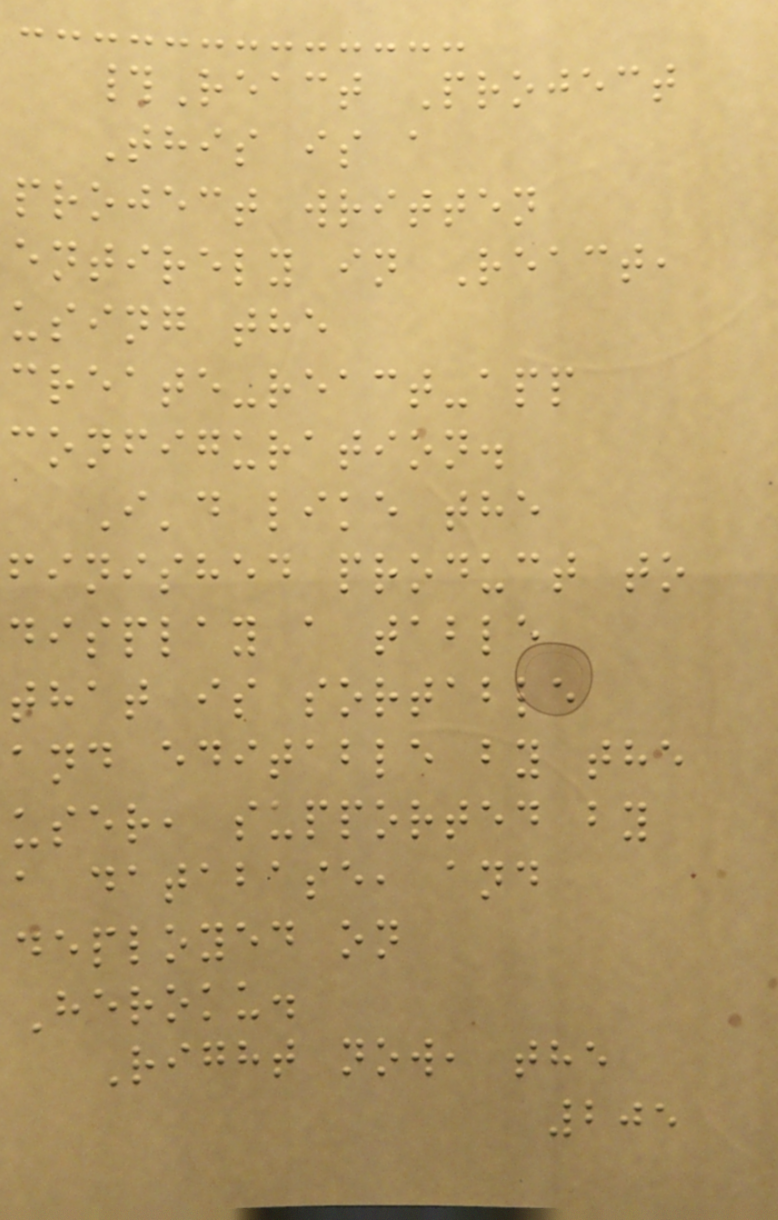#React Project
This is a
project written
entirely in React,
using the
create-react-app
configuration.
I'd like the
finished product to
display a table
that is sortable
and editable by the
user, supported by
a database, and
deployed on
Heroku.
Right now, the
205
